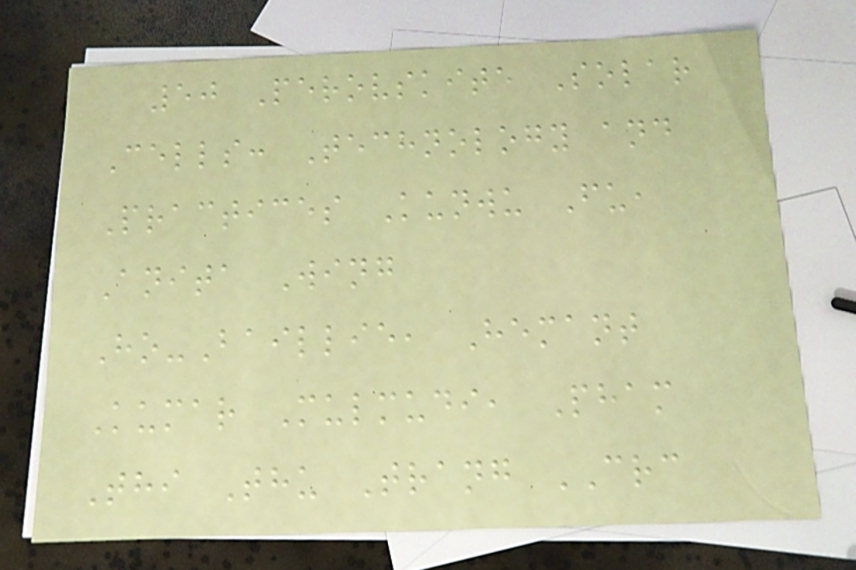50 Perovskite Solar
Cells: Technology and
Practices Kunwu Fu,
Anita Wing
Ho-Baillie, Hemant
Kumar Mulmudi, Pham
Thi Thu Trang CRC
